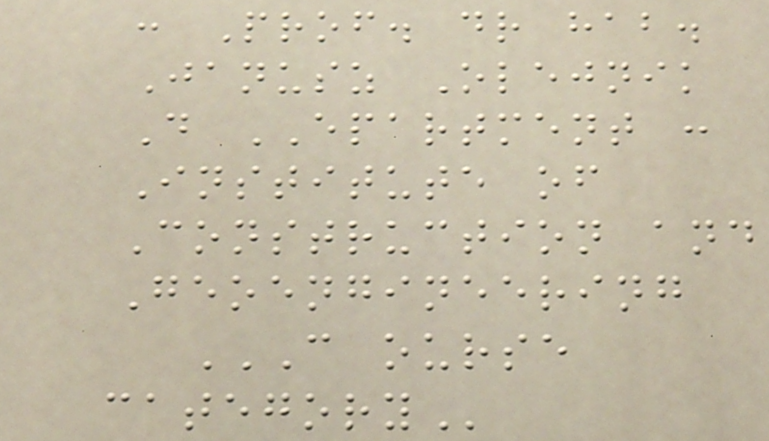: Prof. dr hab.
Janusz Olejnik
D EPARTMENT :
Institute of
Construction and
Geoengineering
C OURSE
CATEGORY
